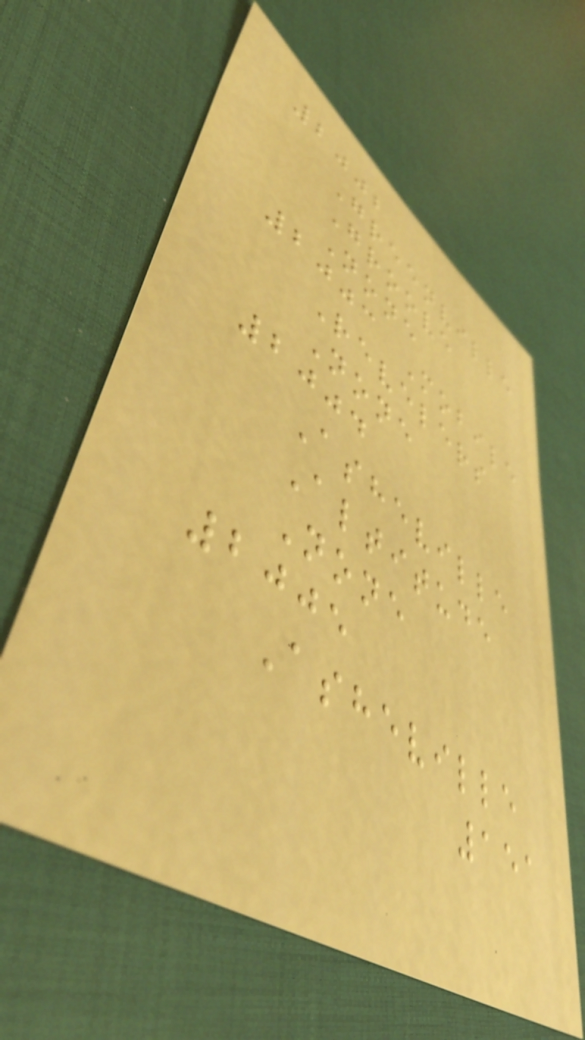2002
Greenville
Groove
None
2003 Mobile
Revelers
None
2004
Asheville
Altitude
None
2005
Asheville
151
